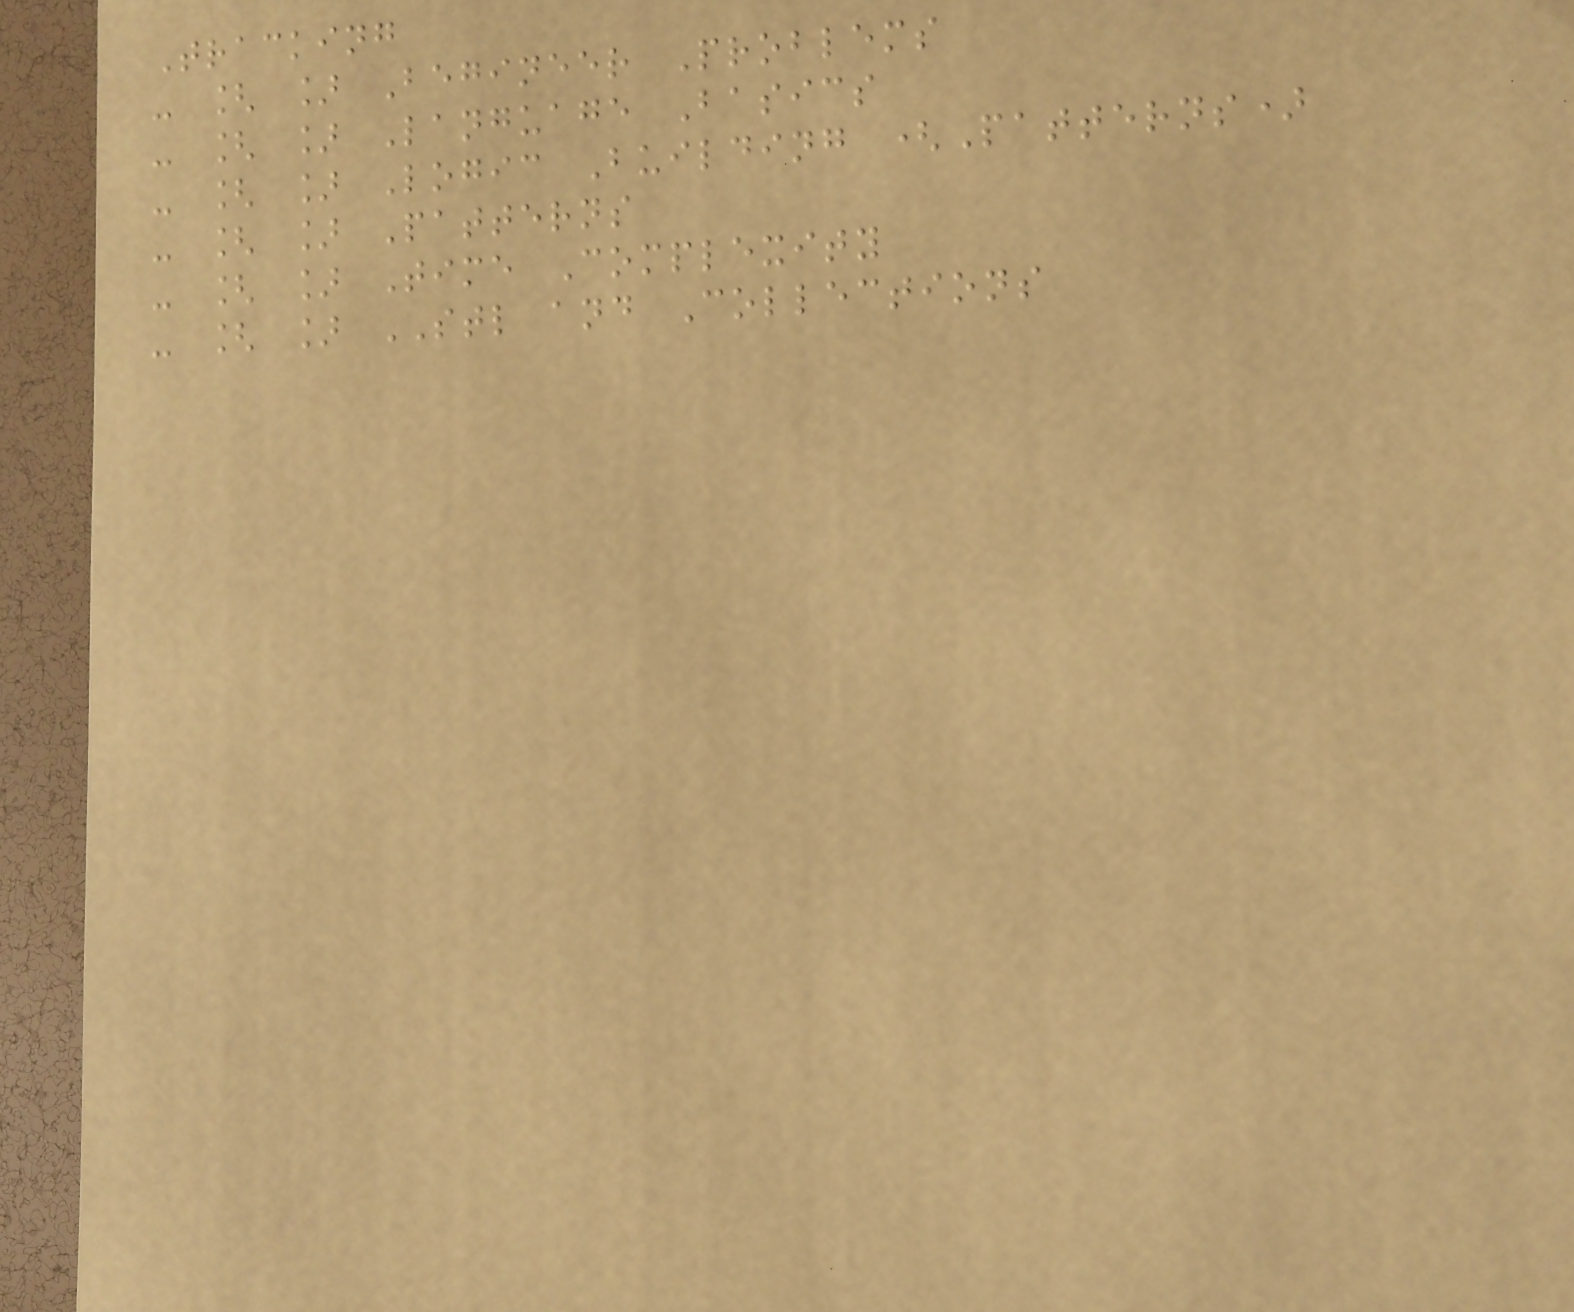Tracking
- [ ] Begineer Problems
- [ ] Language Basics
- [ ] Logic Building (Patterns)
- [ ] Patterns
- [ ] Time Complexity
- [ ] STL and Collections
